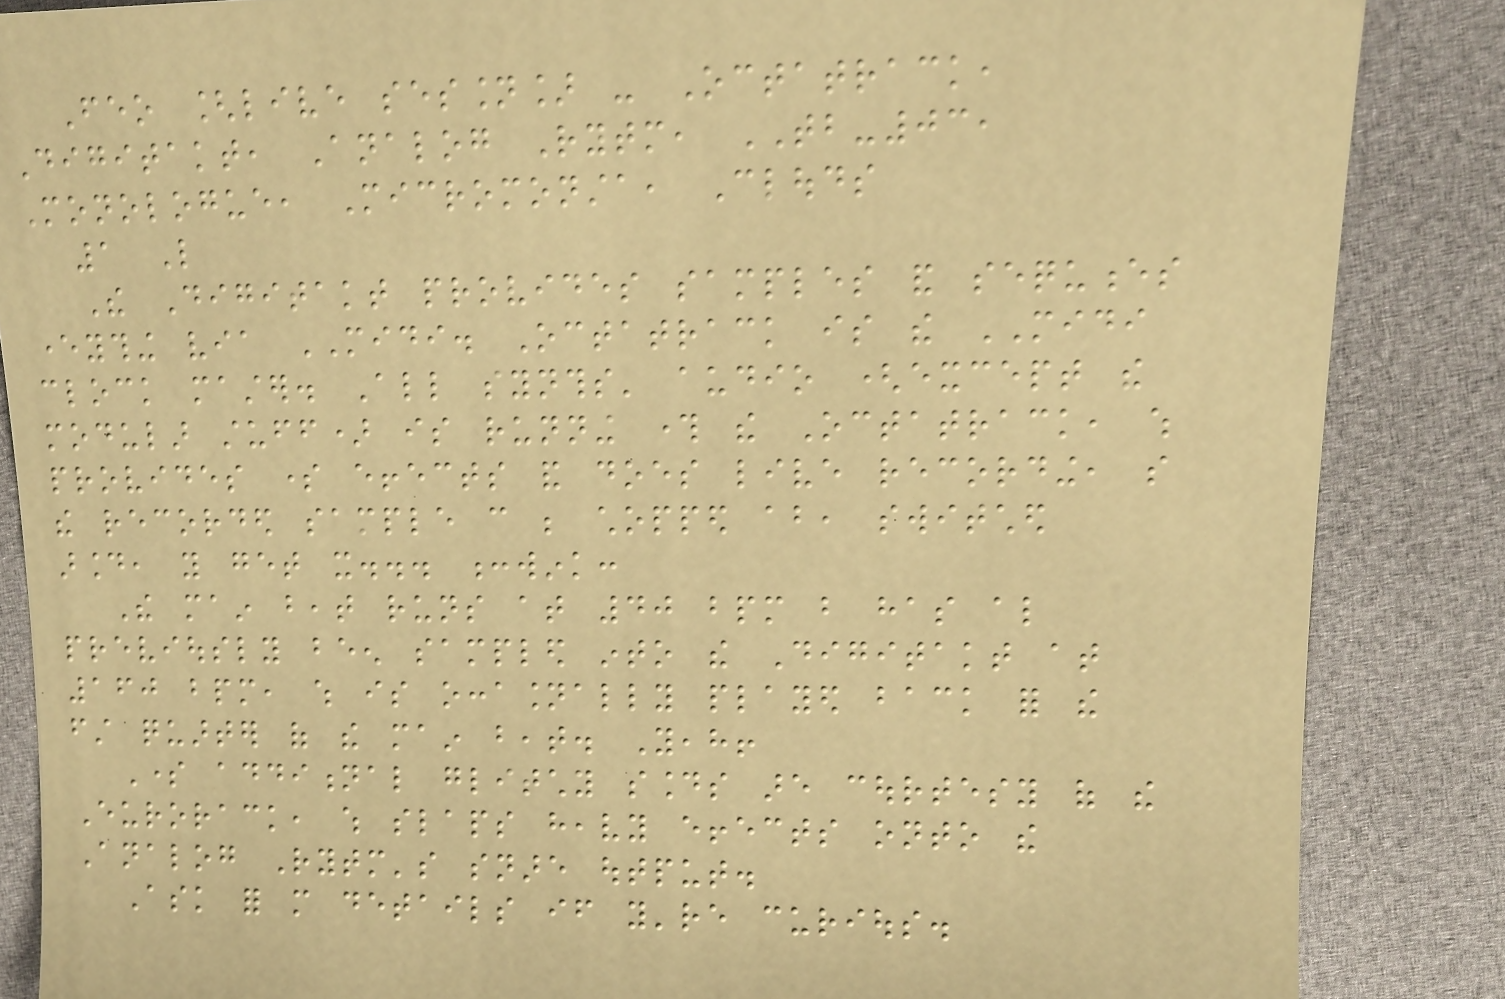Feo [live session] - Octatrack,
Digitakt, Analog Rytm, TB-03,
Monologue, Micromonsta, Clouds
1 Like
The Digitakt provides samples and sequences
everything via MIDI. Octatrack is the MIDI
clock master. All synths' audio (except the
modular stuff) is running through the Octatrack, which
provides some effects and does live recording, so
the recorded sample can be chopped about, switched
around, you get it... :wink:
The main beat runs at 40 bpm but has also
previously been sampled into the Digitakt at
160 bpm, which is occasionally played back for the
first quarter of the main beat. Yeah!
Some additional glitchy sounds are courtesy of the
Eurorack, which slaps heavy effects onto the
Analog Rytm's snare output.
Ask for more details if you're curious.
